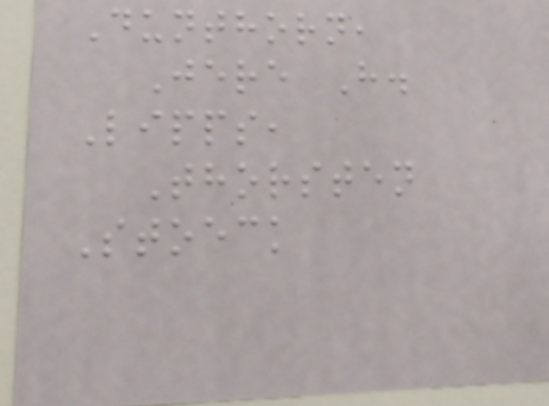Dunthorn,
Jere H.
Lipps,
Thorsten
Stoeck
